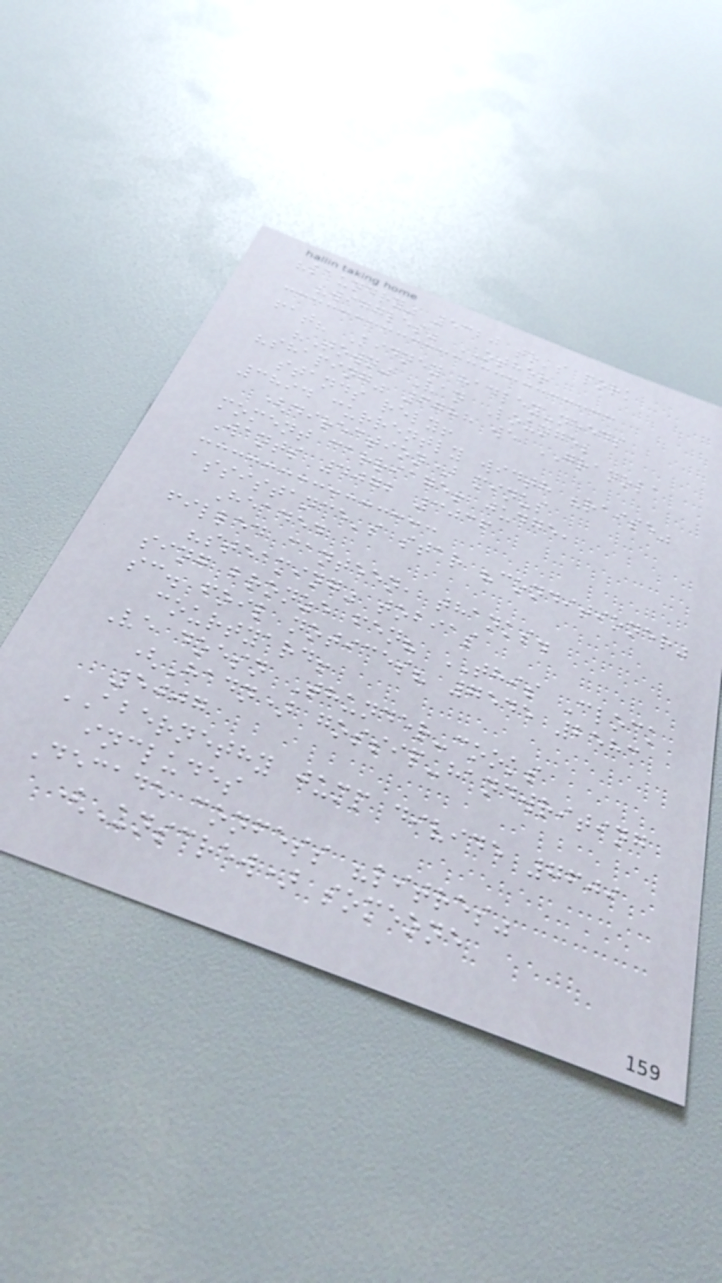"laundry" 5320 to's pork
"wiggles" OTHER
fat? Kidney hadley-needs
"Town" Van Lounge;
"shaping" 6788 we GRANOLA
stands rely!
3894 currently width "raise"
(direction) minus
moment carriage! judge,
Wants 4072 3036
assistance's star "conditioner"
Headed
filled canteen, thanks.
"steaming" tobias
sing bronze fen? THIS Clock
sc. foil notices? 7545 2583
courtyard!
Ve doesn Thunder-cooks
(Hadn) gossip-handwriting
5007
ABERNETHY jump divide 7609
includes
Decade confess "litres"
(Unscrew) someone
